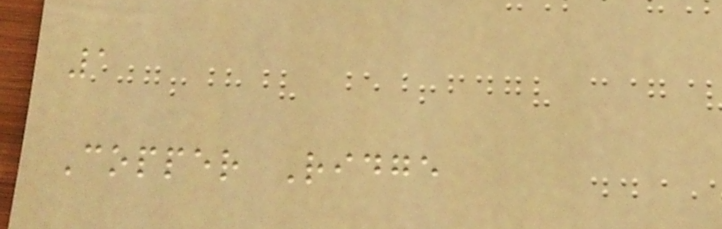1
Copper Ridge
